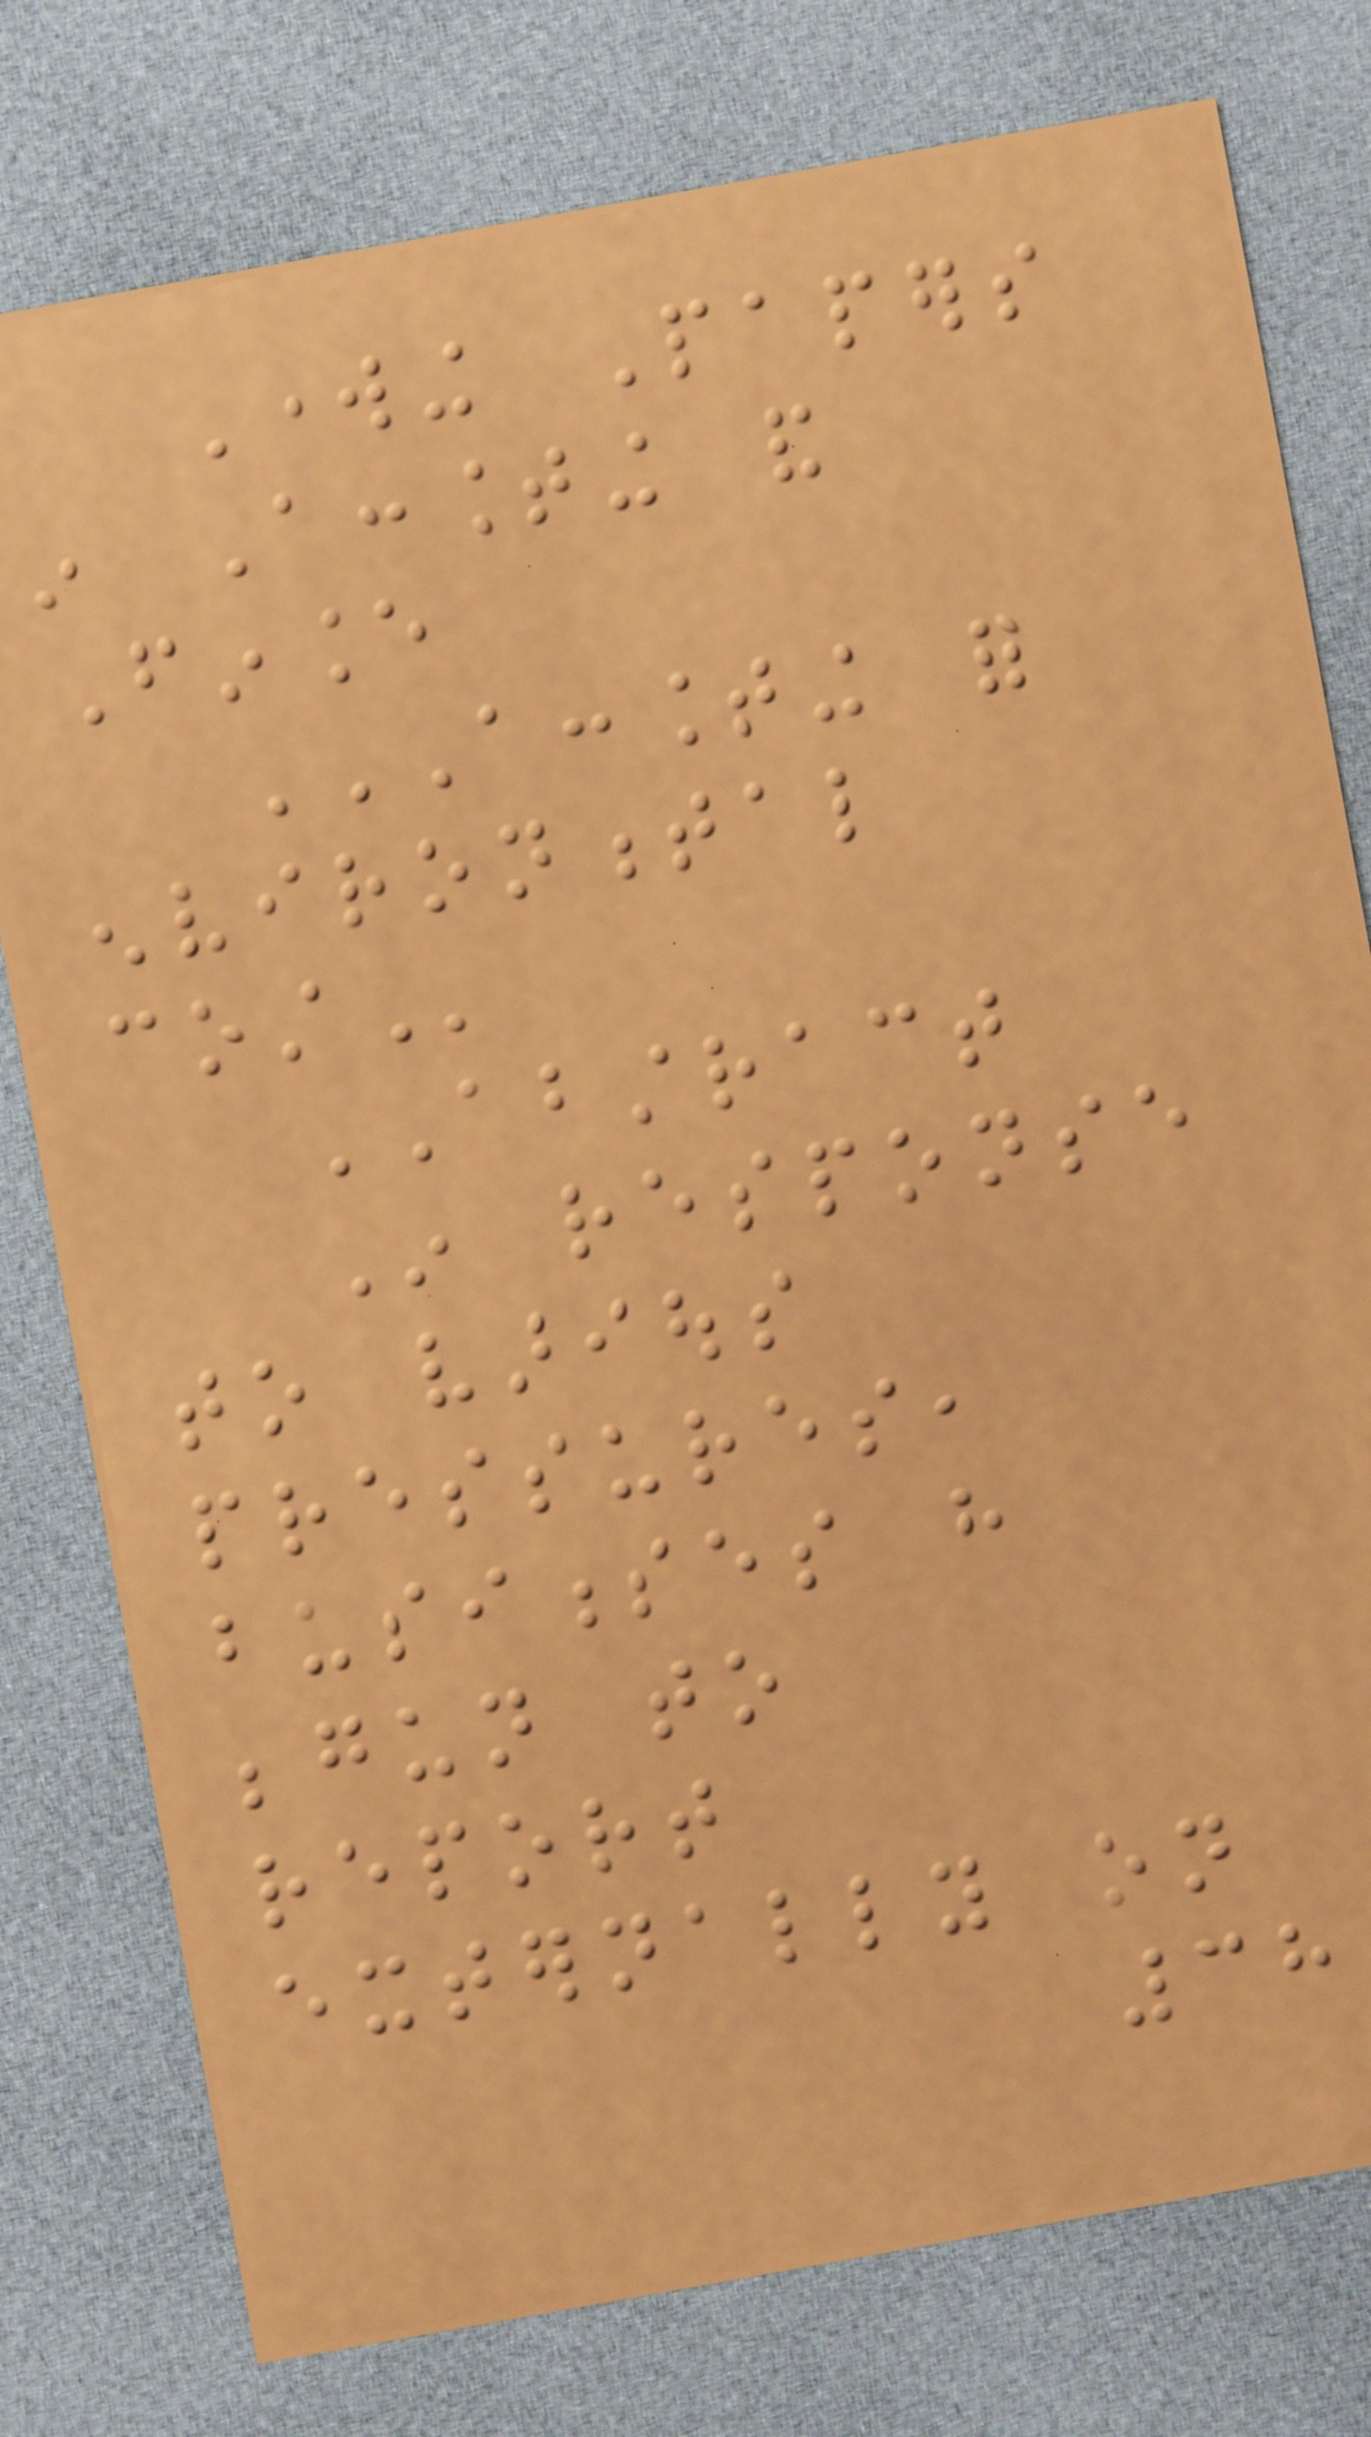Working Papers
in Accounting and
Finance
ACCOUNTING FOR
ENVIRONMENTAL
COST
ABSTRACT
In response
to various
pressures,
businesses have
begun to
report
externally on
38
